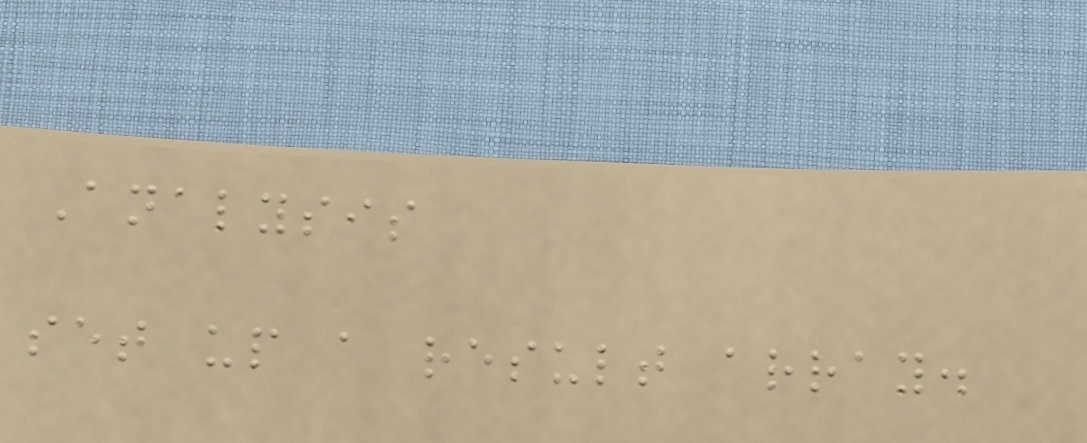Analysis
set up a result array.
